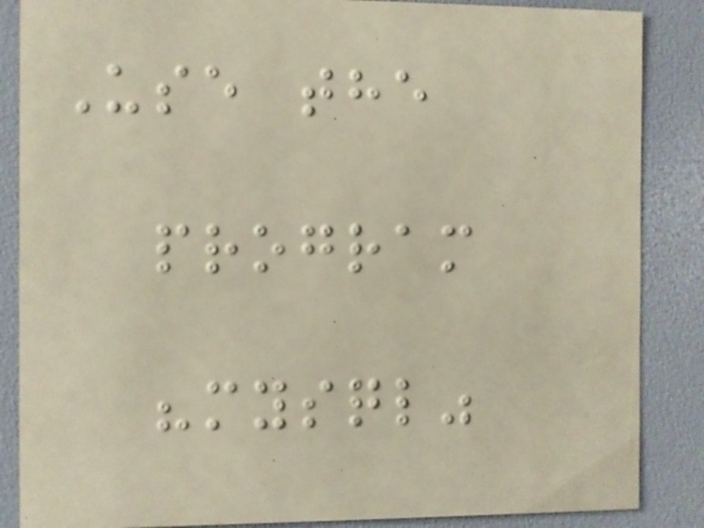Use the
program
"mysql"
